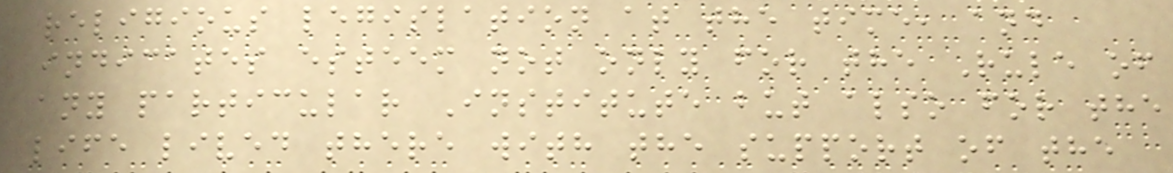religious legislation at the time, and
indicates esteem not only for the Rule of
any particular Institute but also for the
life lived there with the support of the
